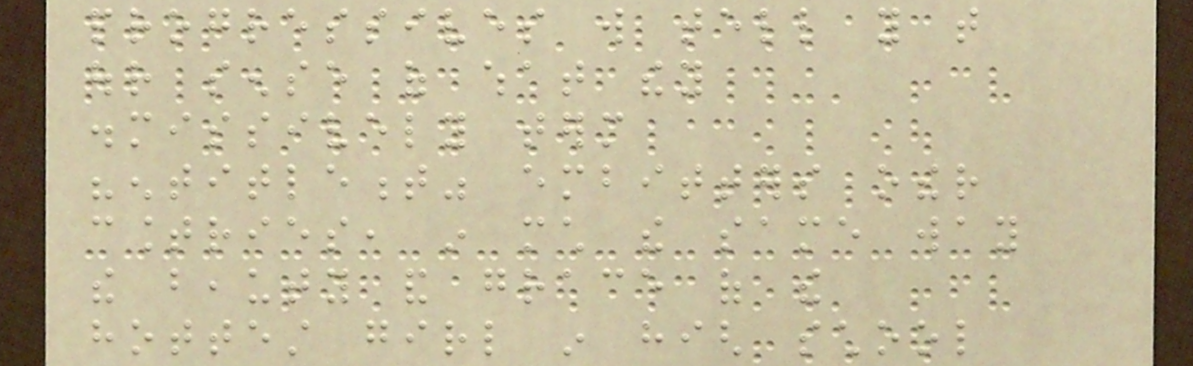progressives will tell you that
our sense of what they
dismissively term
"entitlement" embitters other
countries, in much the same way
the beauty and grace of the
hottest girl in high school
